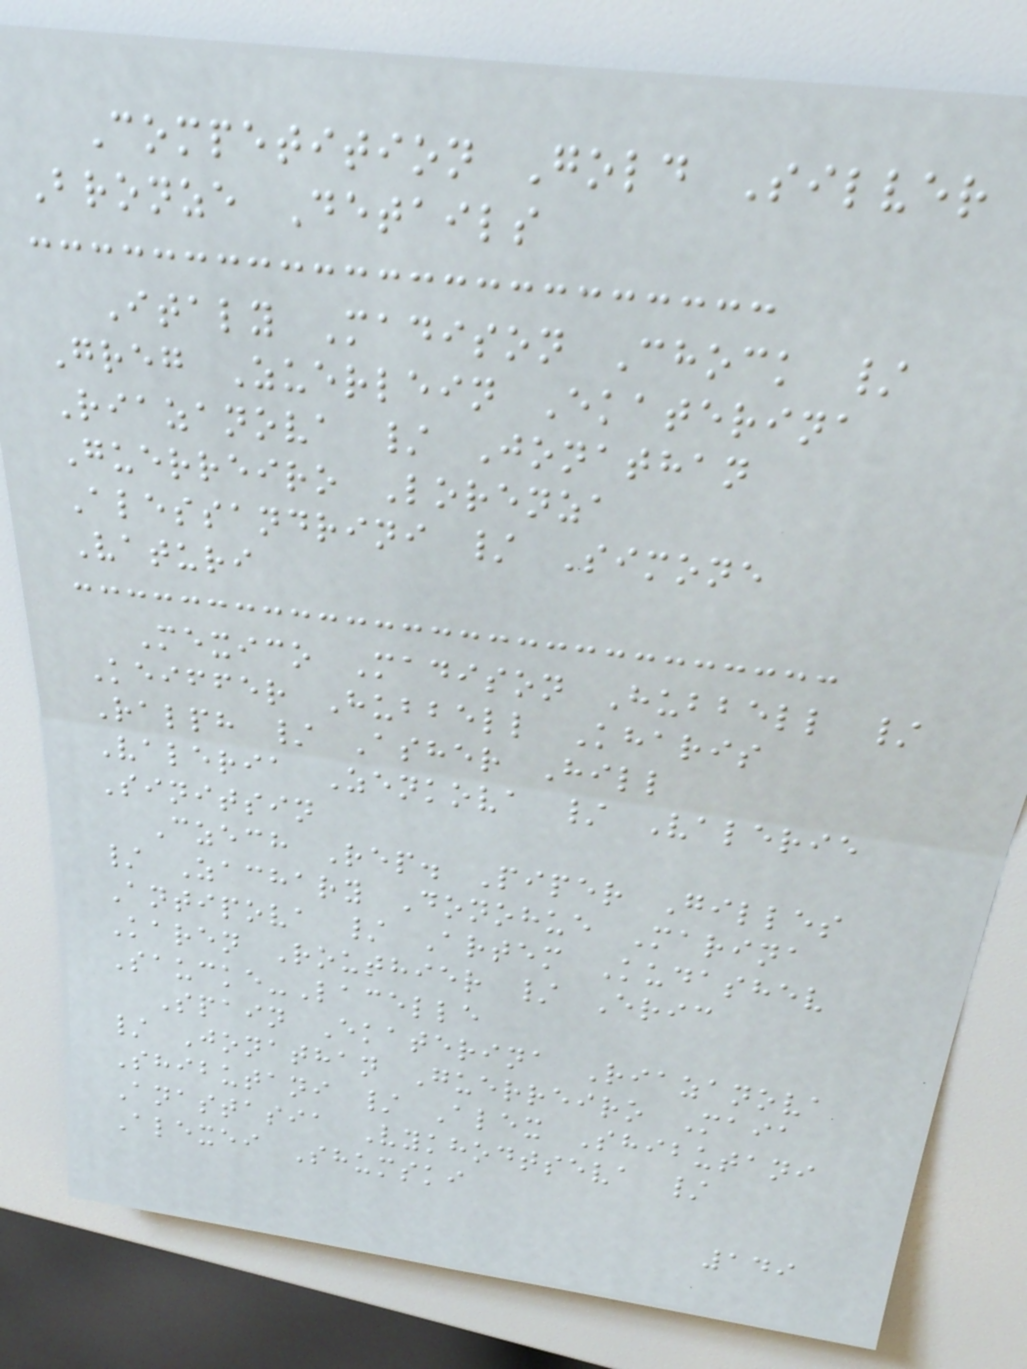Competition Gold Silver
Bronze Details
Italy Madison Chock /
Greg Zuerlein Ekaterina
Riazanova / Jonathan
Guerreiro Lorenza
Alessandrini / Simone
Vaturi
Mexico Madison Hubbell /
Keiffer Hubbell Kharis
Ralph / Asher Hill
Valeria Zenkova / Valerie
Sinitsin
Czech Rep. Piper Gilles
/ Zachary Donohue Marina
Antipova / Artem Kudashev
Karen Routhier / Eric
Saucke-Lacelle
Spain Ekaterina Riazanova
/ Jonathan Guerreiro Maia
Shibutani / Alex Shibutani
Anastasia Vykhodtseva /
Alexei Shumski
149
